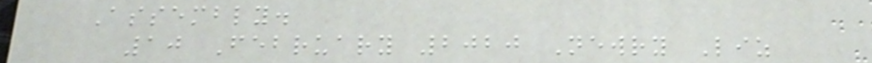Assembly.
10 February 2020 Newry Liz
